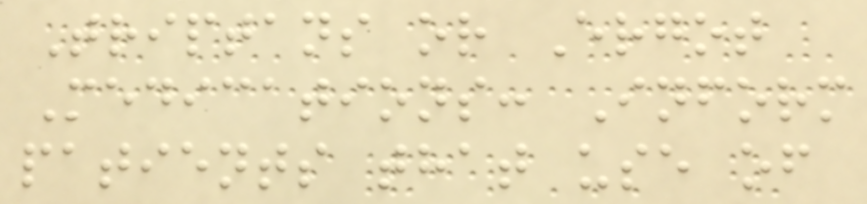Triptans or Ergot
Medications: Inform
patients that use of
